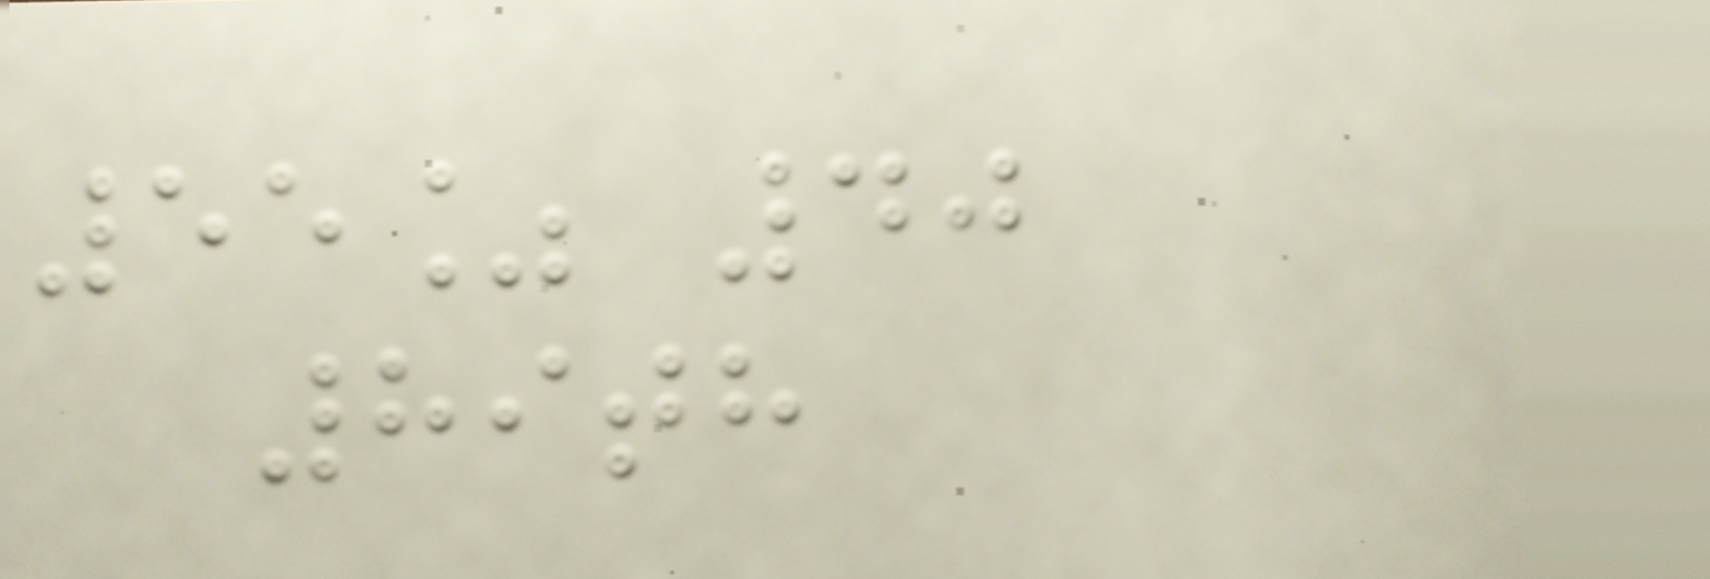55% 40
89th
